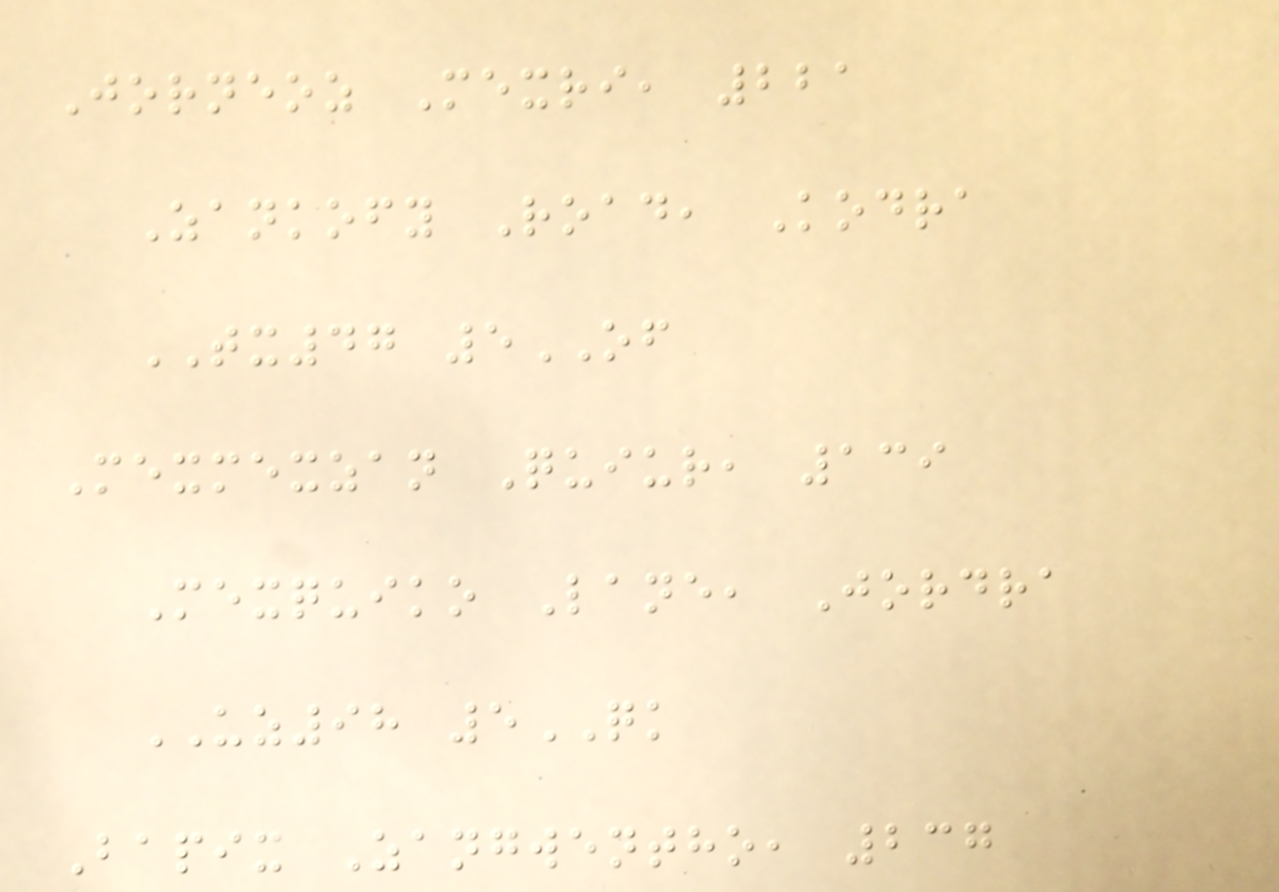Jorneoz Mexri, 221
Zankofy Road, Kodra
TX47 5OF
Mexmexzan Quiur, 139
Mexquiko Lane, Jordra
UZ98 5QK
Bapix Zangwentho, 237
